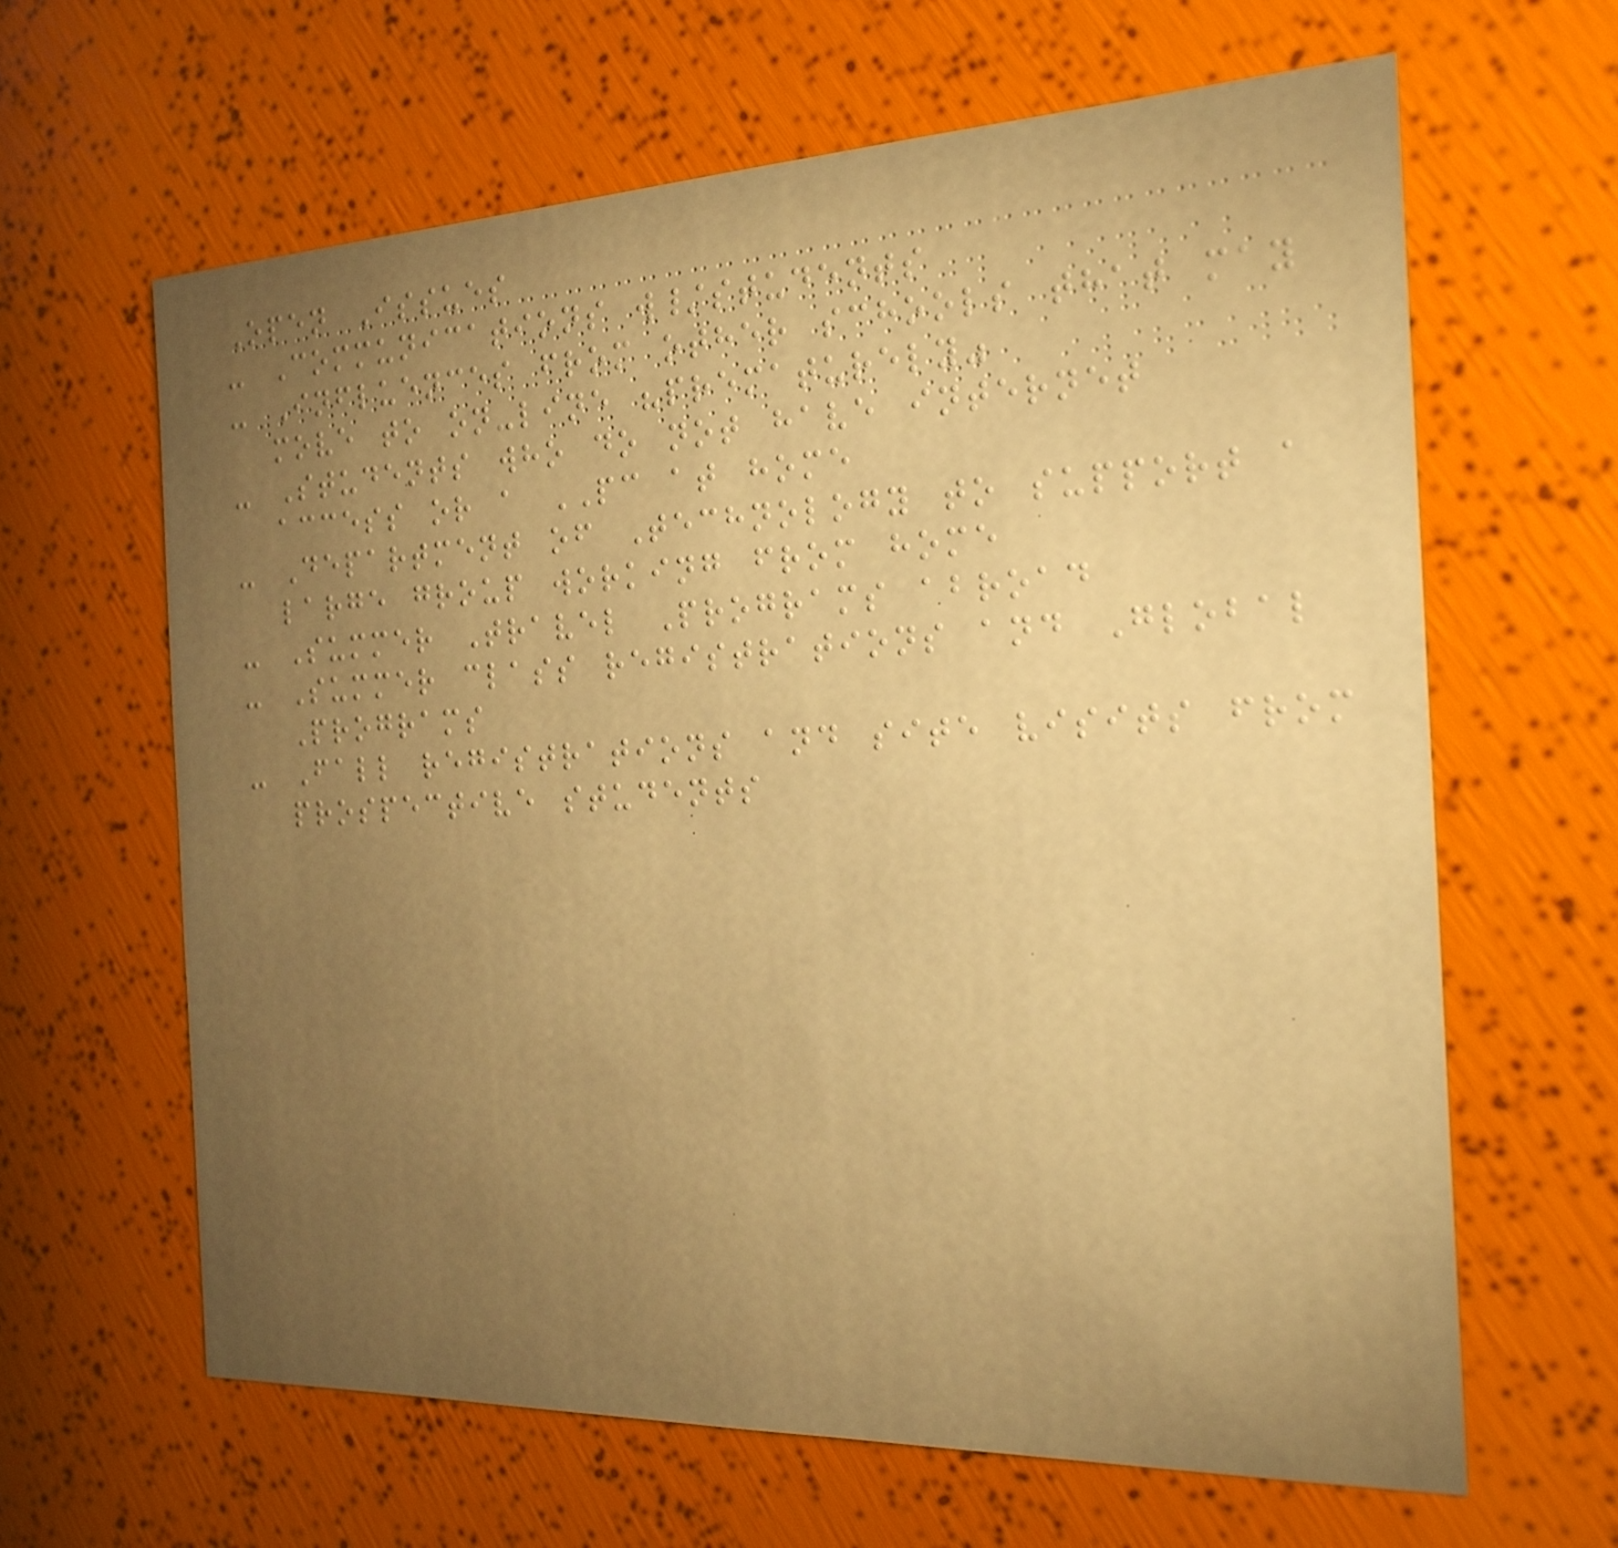Open Issues
- Communications w/students
- Influences from other schools that may
move to on-line "prematurely"
- Students who do not have internet
access or a PC at home
- Department of Technology to support a
large group working from home
- Summer Travel Programs abroad
- Summer class registrations and Global
Programs
- Fall registrations and site visits from
prospective students
